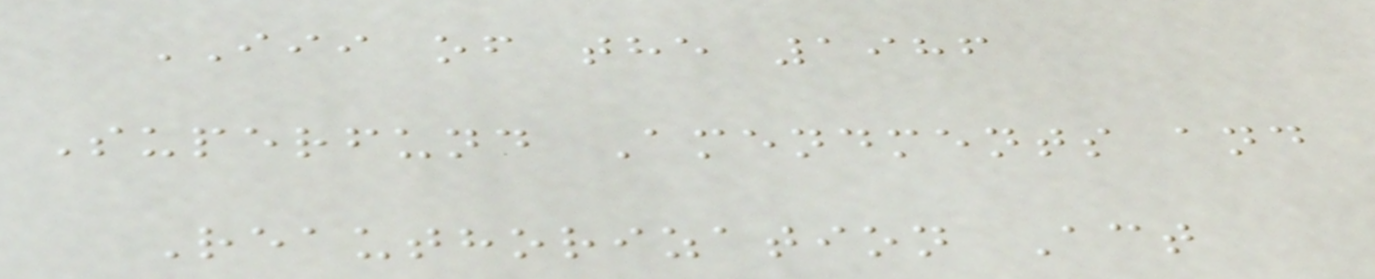III of the 1986
Superfund Amendments and
Reauthorization Act
